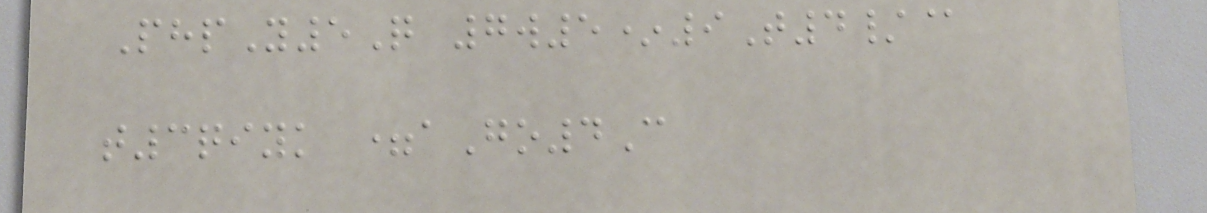PhpY5Q 7w5*9T4/@
t3qiyk =aGo4C
